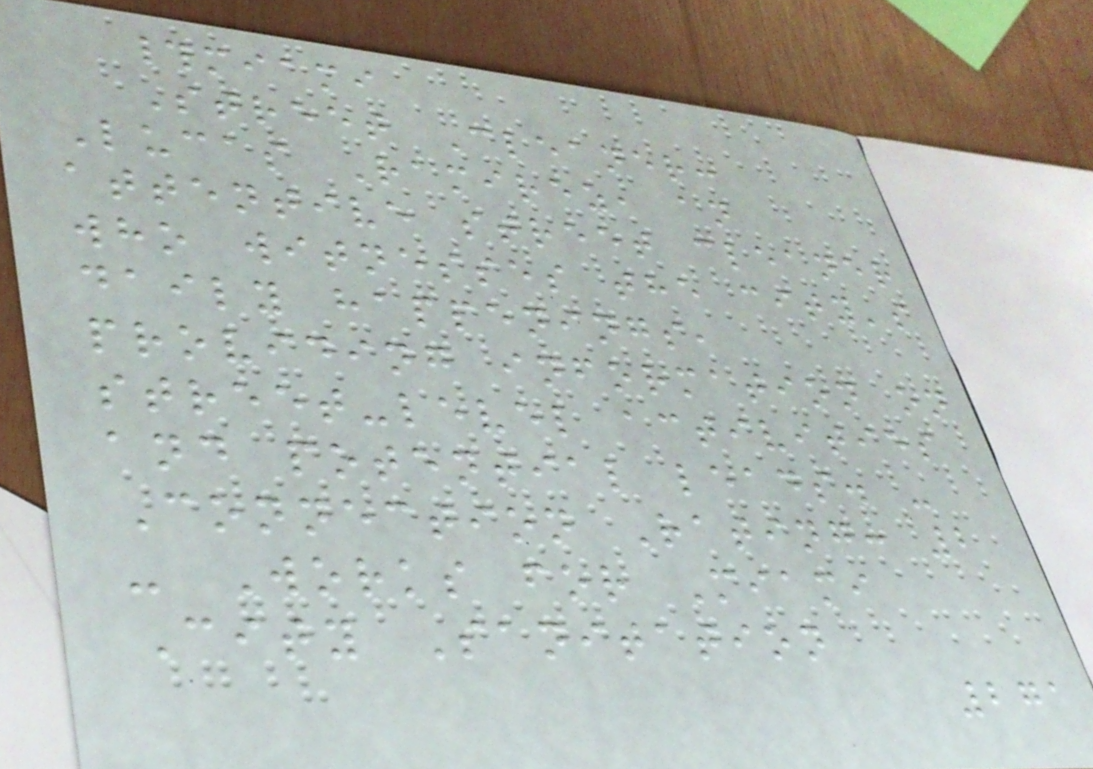#miami
Street Cleaner:
Lucas Ramirez, an
attentive street cleaner
who witnesses the city's
daily happenings,
providing information on
street-level activities
and potential leads. -
Connection Rating: 2
- Works for Miami
City Sanitation
271
